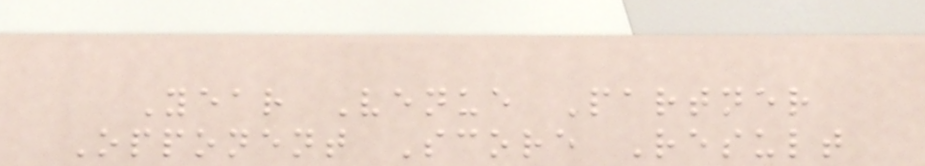Year Venue Partner
Opponent Score Result
